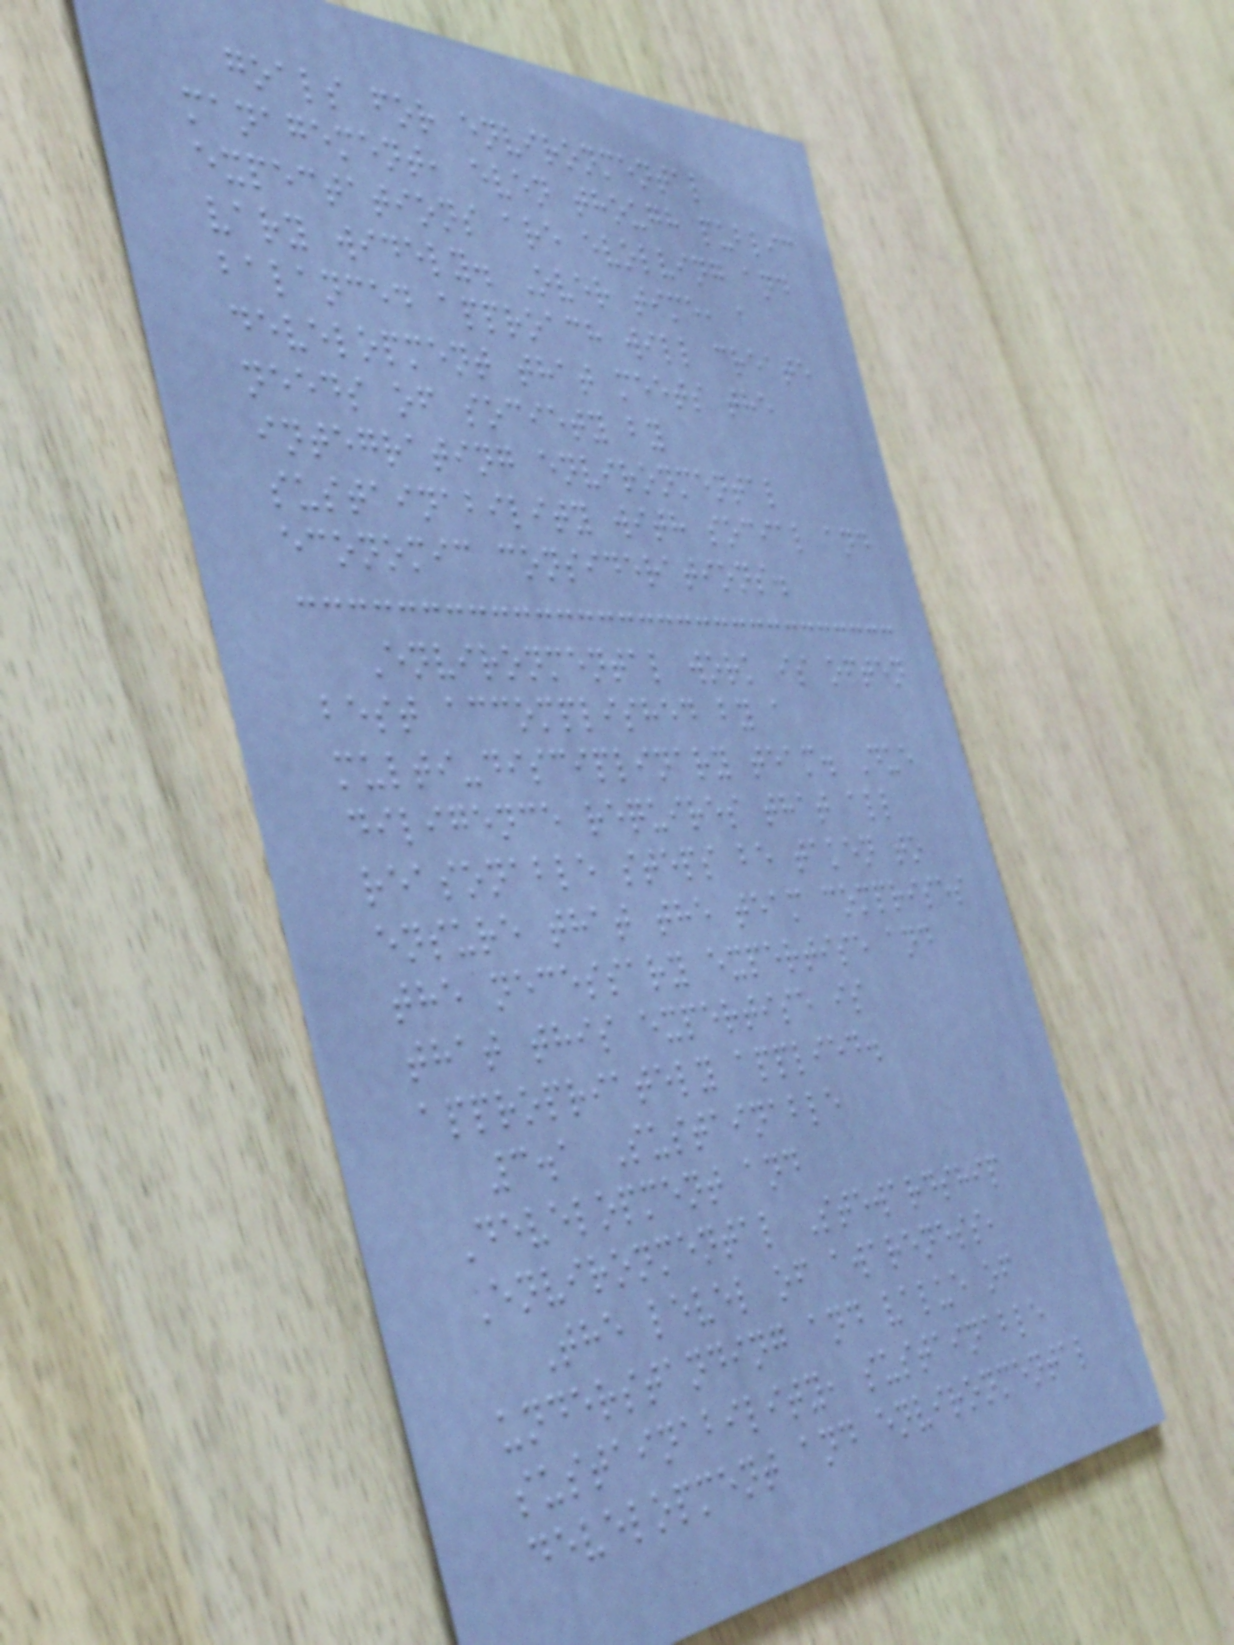goals for environmental
management, even though public
expectations are evolving and
vary widely. Over time, a
balanced approach will create
development that meets the
needs of society by
integrating environmental
sustainability with social and
economic considerations.
Environmental work is often
best accomplished by a
multi-disciplinary team. Due
diligence requires that all
reasonable steps be taken to
ensure that the team comprises
the necessary expertise and
that this expertise is
appropriately applied.
3.1 Sustainable
Development and
Environmental Stewardship
The level of awareness,
understanding and value of
sustainability, sustainable
development and environmental
